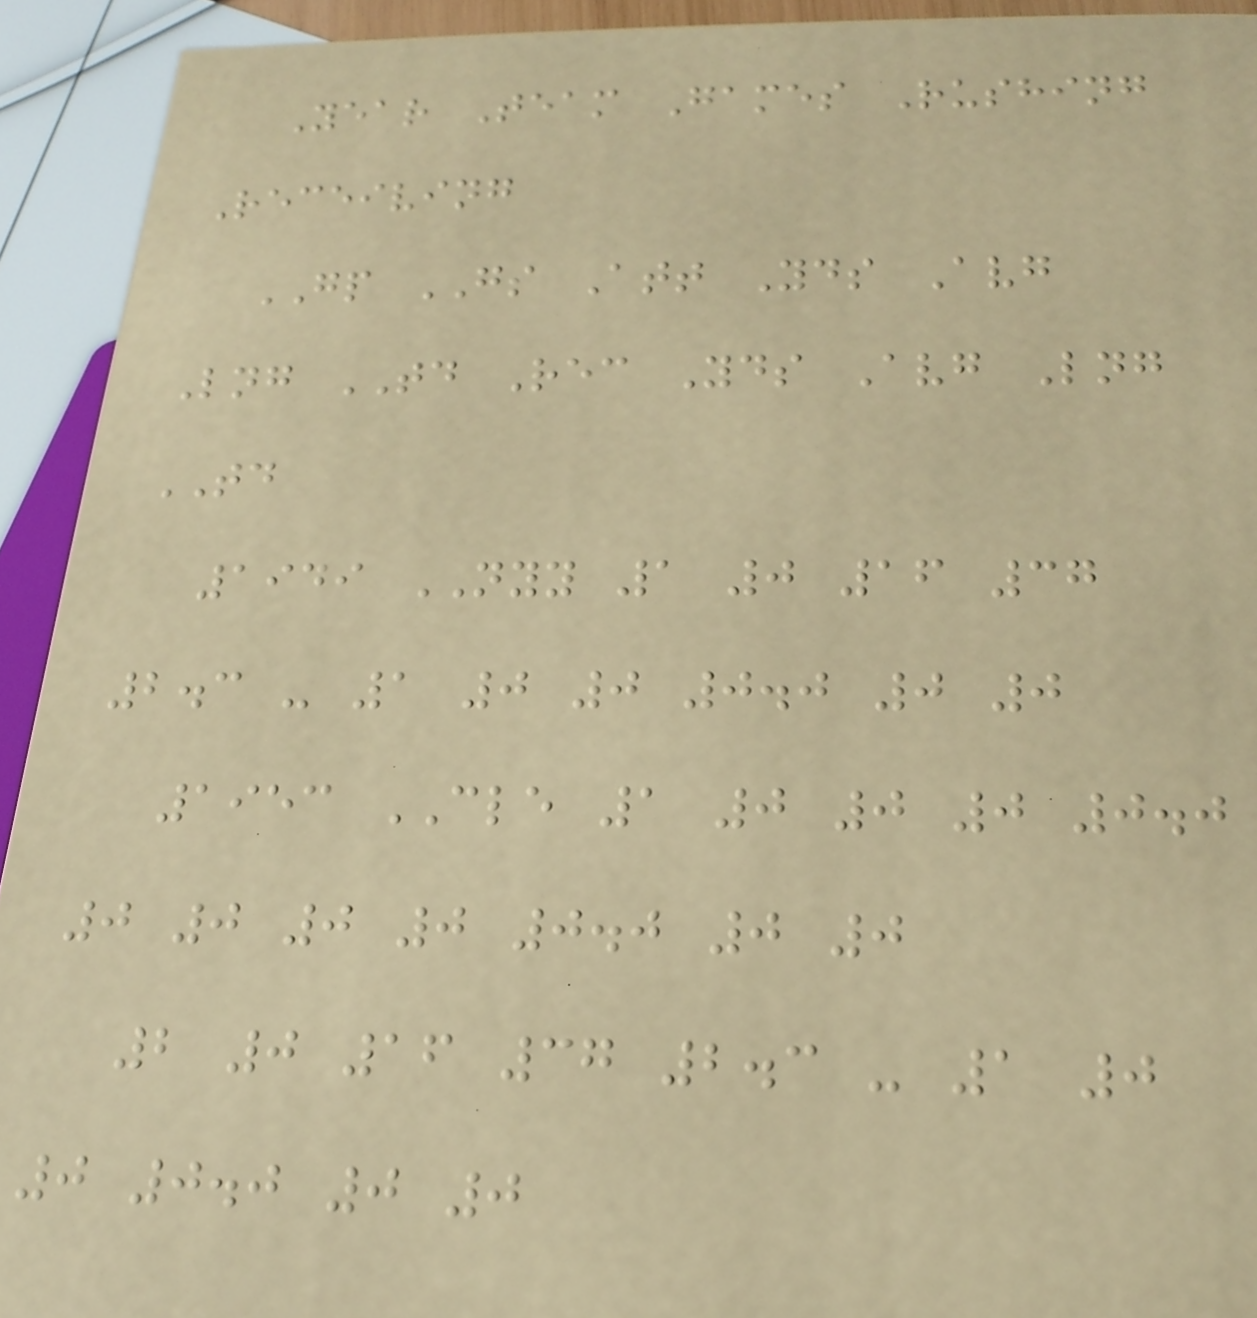Year Team Games Rushing
Receiving
GP GS Att Yds Avg
Lng TD Rec Yds Avg Lng
TD
1949 NYY 1 0 16 37
2.3 - 1 0 0 0.0 0 0
1953 CLE 1 0 0 0 0.0
0 0 0 0 0.0 0 0
2 0 16 37 2.3 - 1 0
0 0.0 0 0
